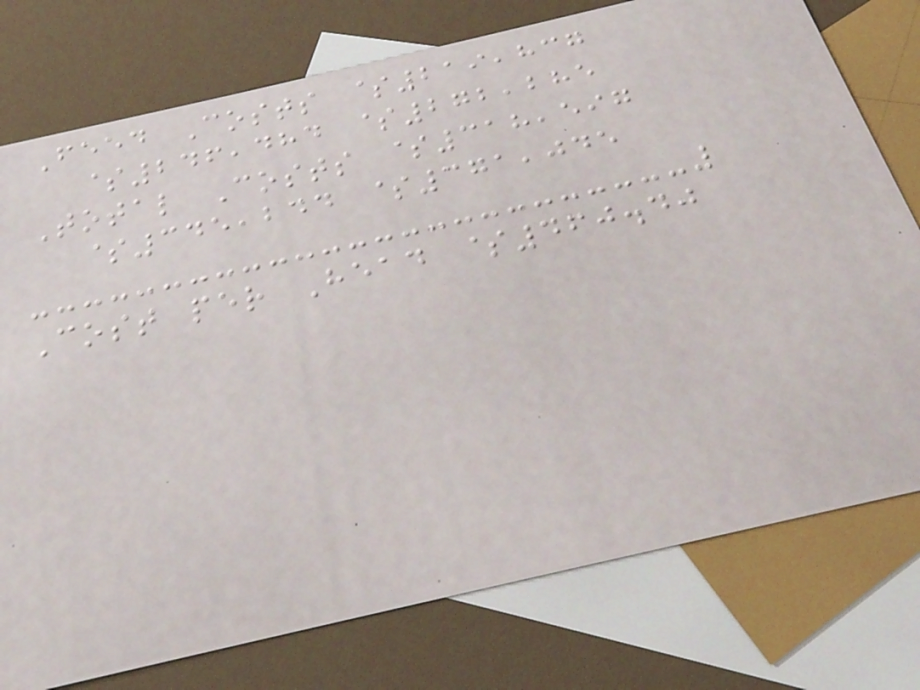Feed Costs $219,837
$246,484 $272,285
Total Costs $318,597
$345,244 $371,045
Cost per Head $460.40
